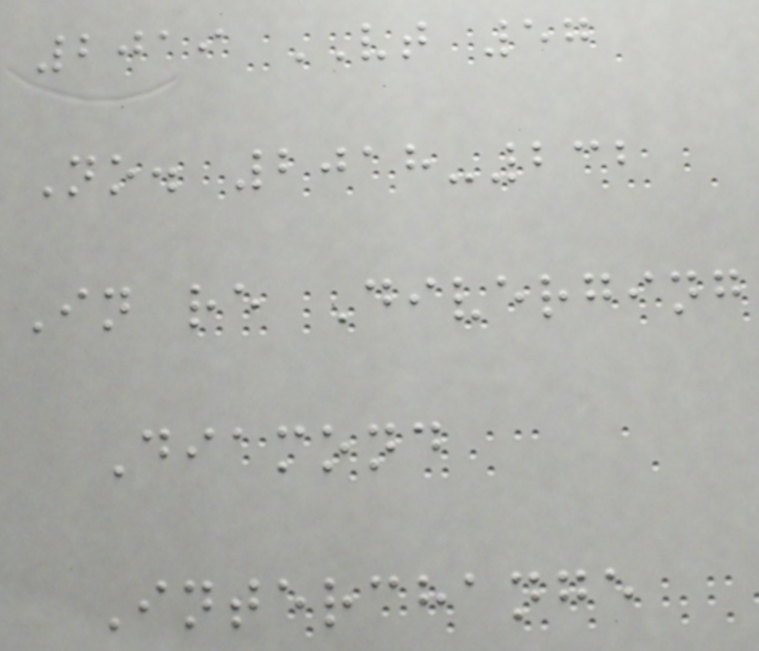2019 VT 57
No. 2018-232
In re Diverging
Diamond
Interchange
